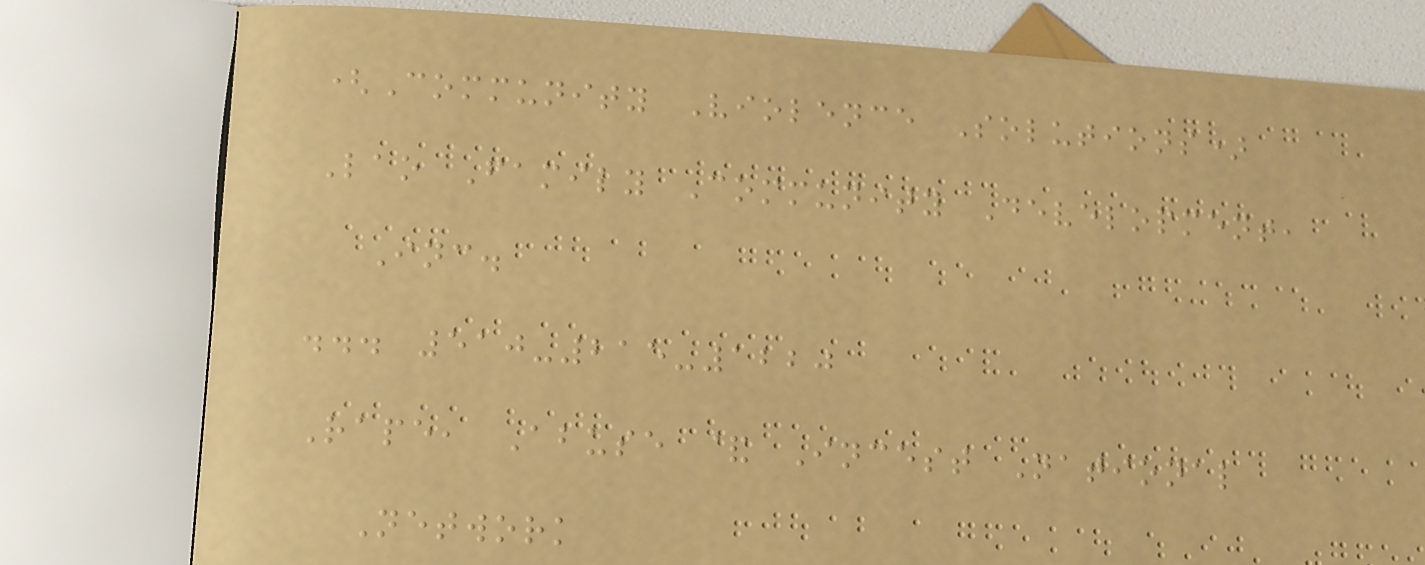(Community Violence Solutions)
Lao Family Community Development,
Inc.
... 510-215-1220
Rape, Abuse & Incest National
Network
